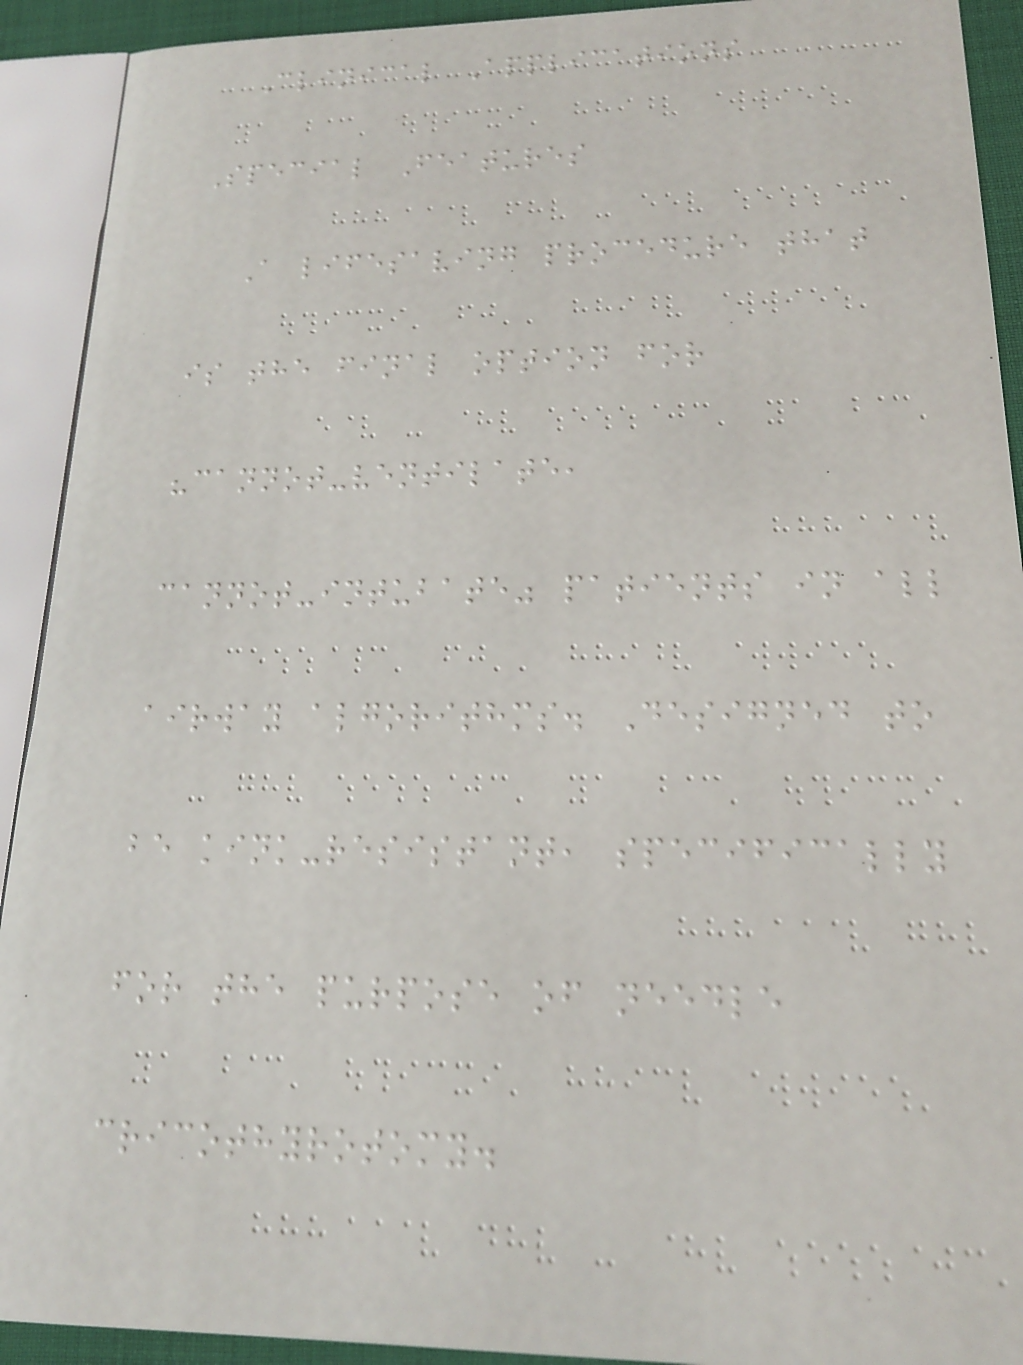Clinical Applications
Special Features
A lifesaving procedure that
is the final option for
"cannot-ventilate,
cannot-intubate" patients in all
airway algorithms. Designed to
be kink-resistant, specifically
for the purpose of needle
cricothyrotomy.
